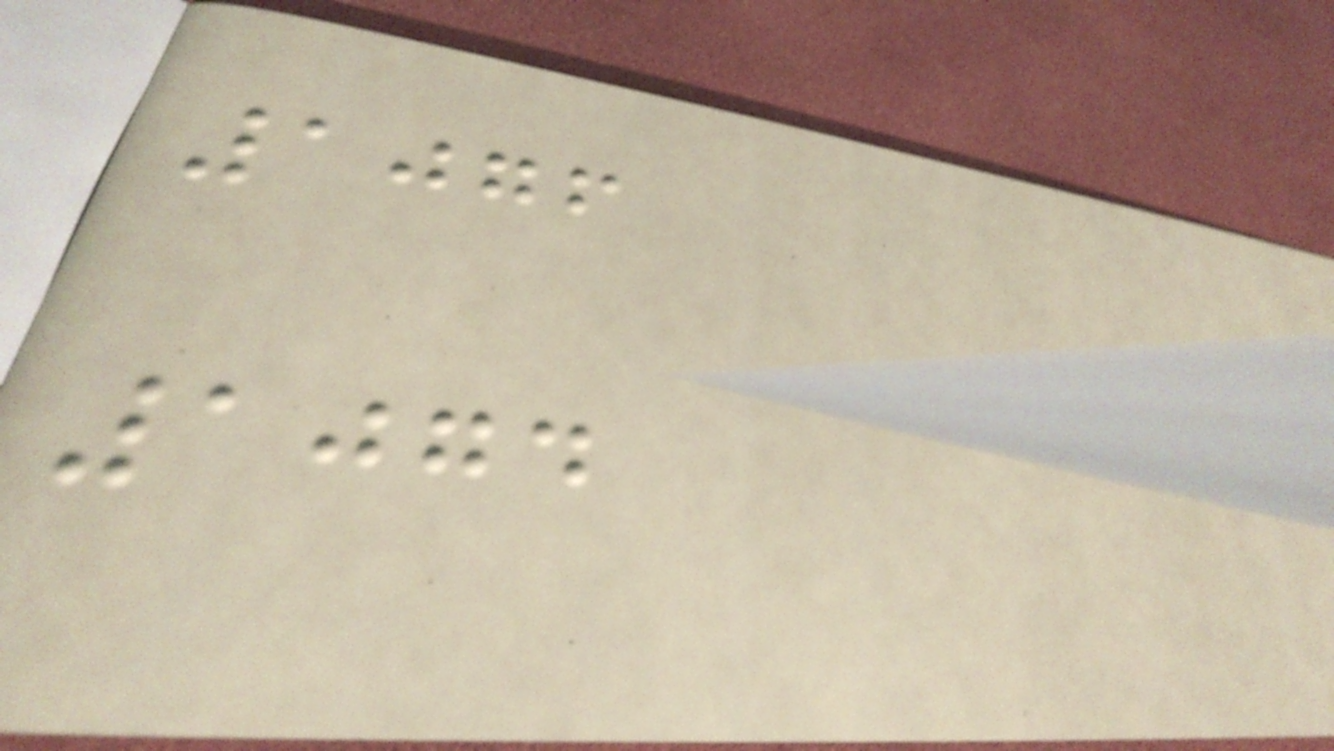1076
1074
